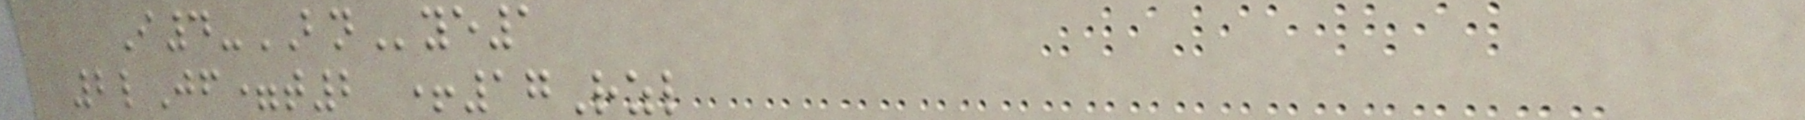I4-BNye1
2lJf=t2 +17Rzl
